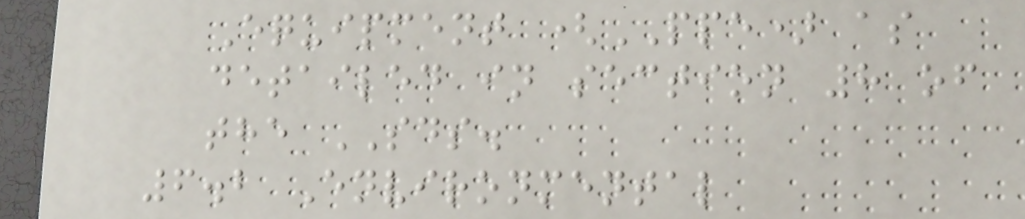Equipment (PPE) as
detailed in section 8 of
the SDS.
6.2 Environmental
